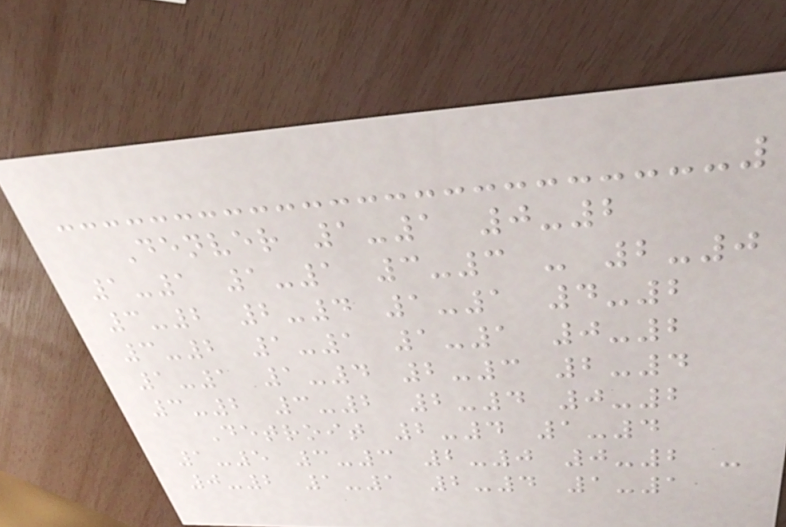Denver 1-1 0-2
1-1 1-1 3-3 - 2-0
3-2 2-4 1-1 4-2
3-2 1-1 1-1 0-2
1-1 1-4 2-3 2-4
3-2 3-2 2-4 0-2
Detroit 2-4 1-4
1-5 3-3 2-0 0-2 -
0-2 1-1 2-4 1-1
